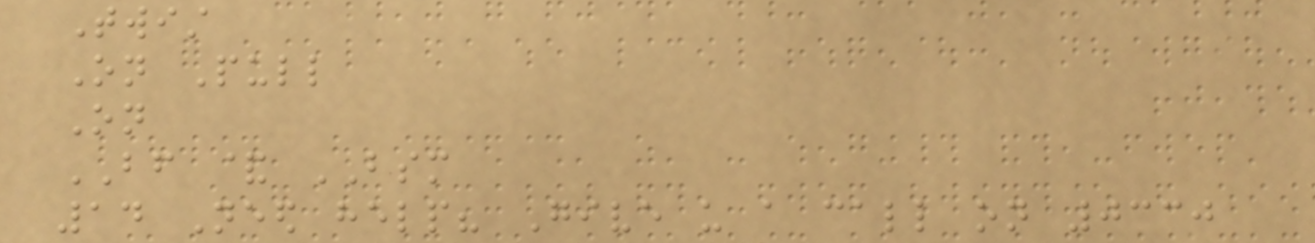Twist
On Pull
On
BF & BSM
14 Need help? Give us a call on 0330
